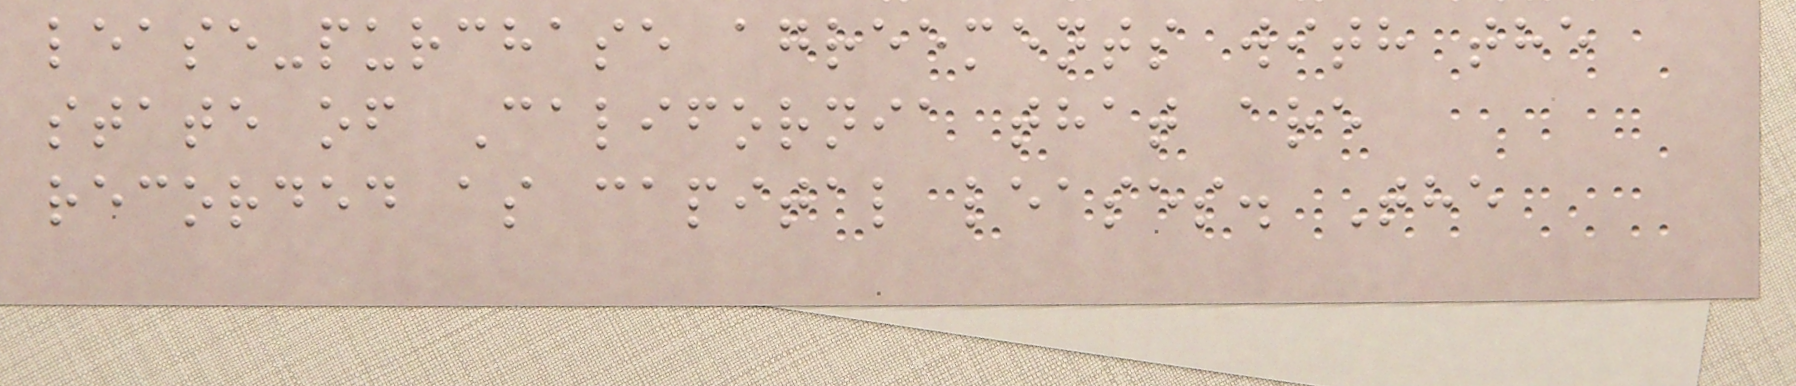lease-purchase agreements with the
state of California that are
recorded as capital leases. The
